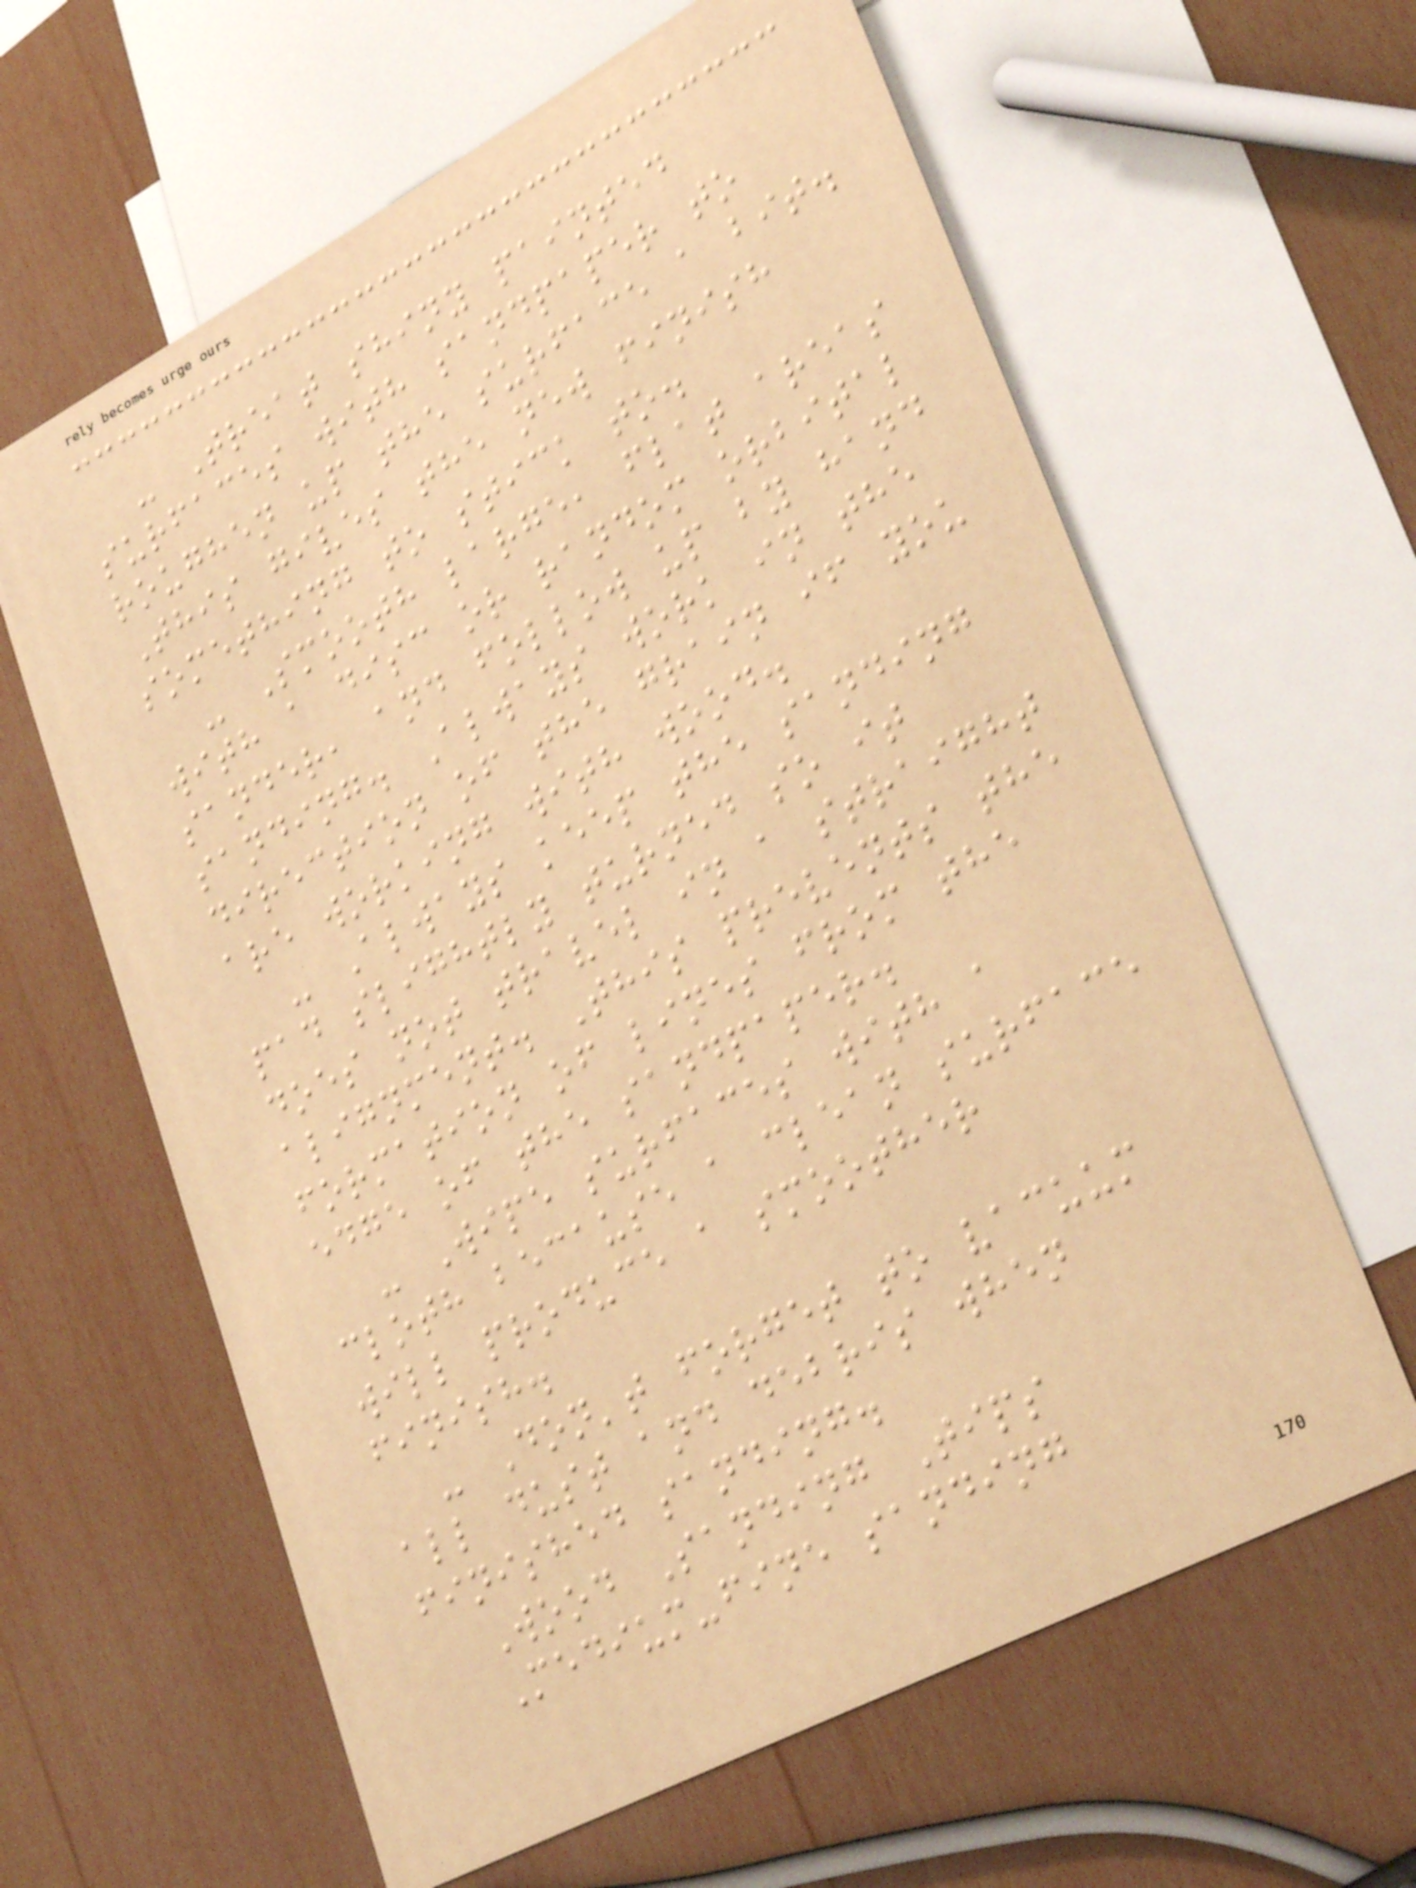- Treat shiny painted
surfaces with sandpaper to
roughen up the surface a bit.
This gives the new finish
something to stick to.
- Smooth large, flat areas
with a disc or random orbital
sander, and follow up by hand
sanding. Always work in the
direction of the grain if you
are working with wood.
- Always keep the sanding
pad slightly turned so it
does not travel in a straight
alignment. This prevents the
formation of lines from the
edge of the sandpaper.
- Wipe surfaces with a
cloth because a clean surface
will produce a smoother
finish.
- Don't forget to vacuum
all dust and debris when
finished sanding.
Wood Sanding Tips
Medium-fine sanding
